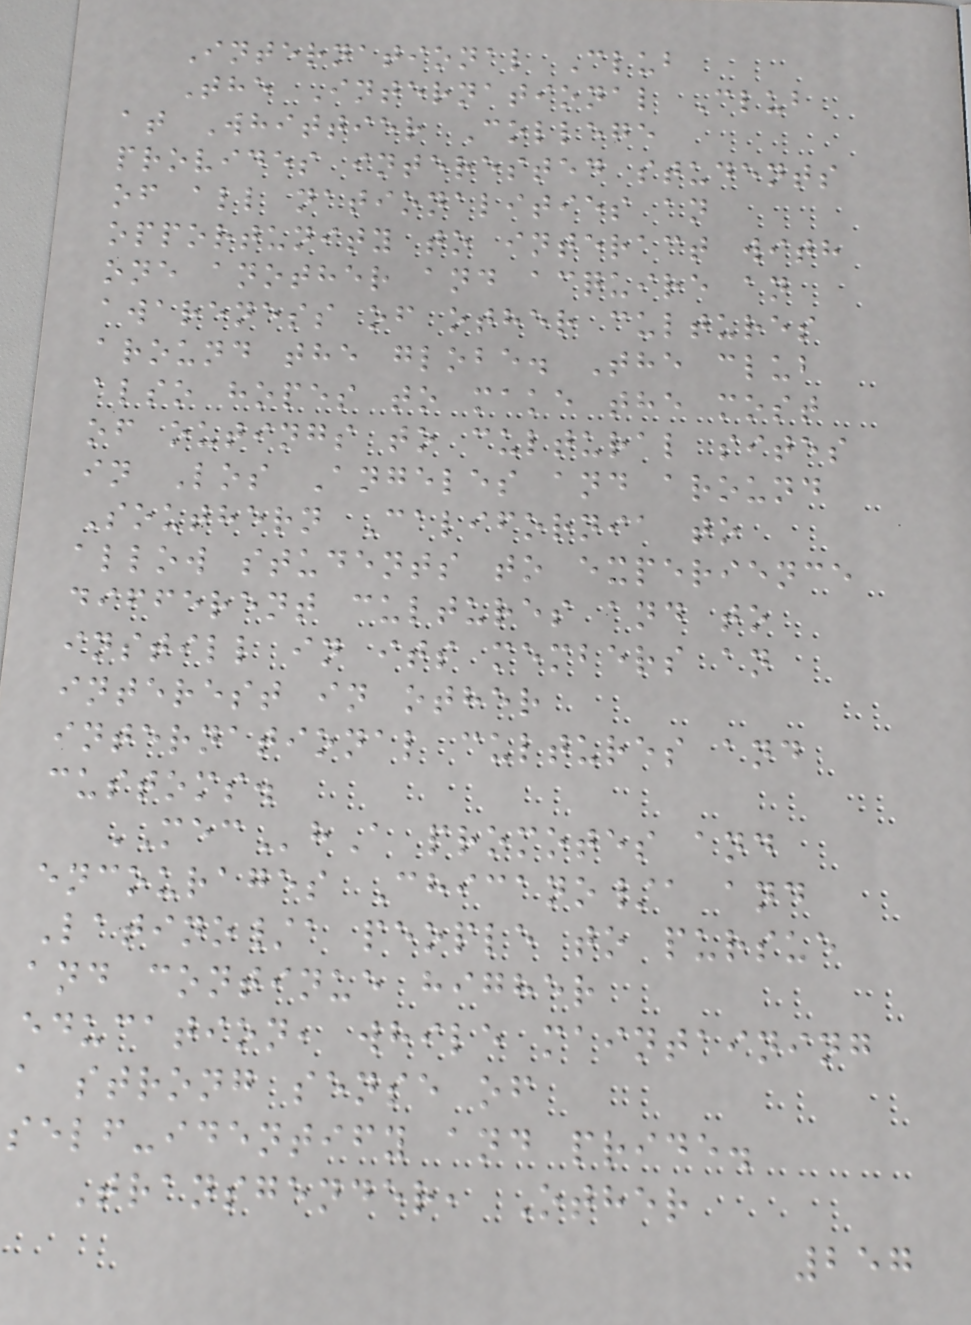International Club
The International Club
at Whittier College
provides interested students
of all nationalities an
opportunity to interact with
one another and acquire an
awareness of other cultures
around the globe. The club
also hopes to make the most
of outings to cultural sites
in Los Angeles and around
Southern California to
allow students to experience
different cultures and to
instill in its members an
interest in other
international cultures and
customs.
MEChA promotes and
encourages Chicano/a and
Latino/a people to pursue
and continue higher
education, while maintaining
a strong sense of
self-identify and pride.
Transgender, Other
257
